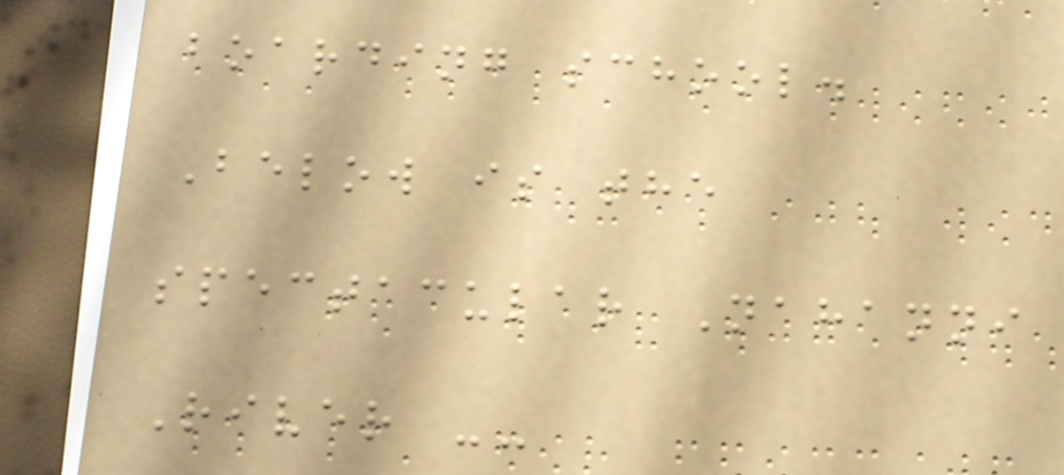boarding school.
Below is the
spectacular Nahanni
River --
